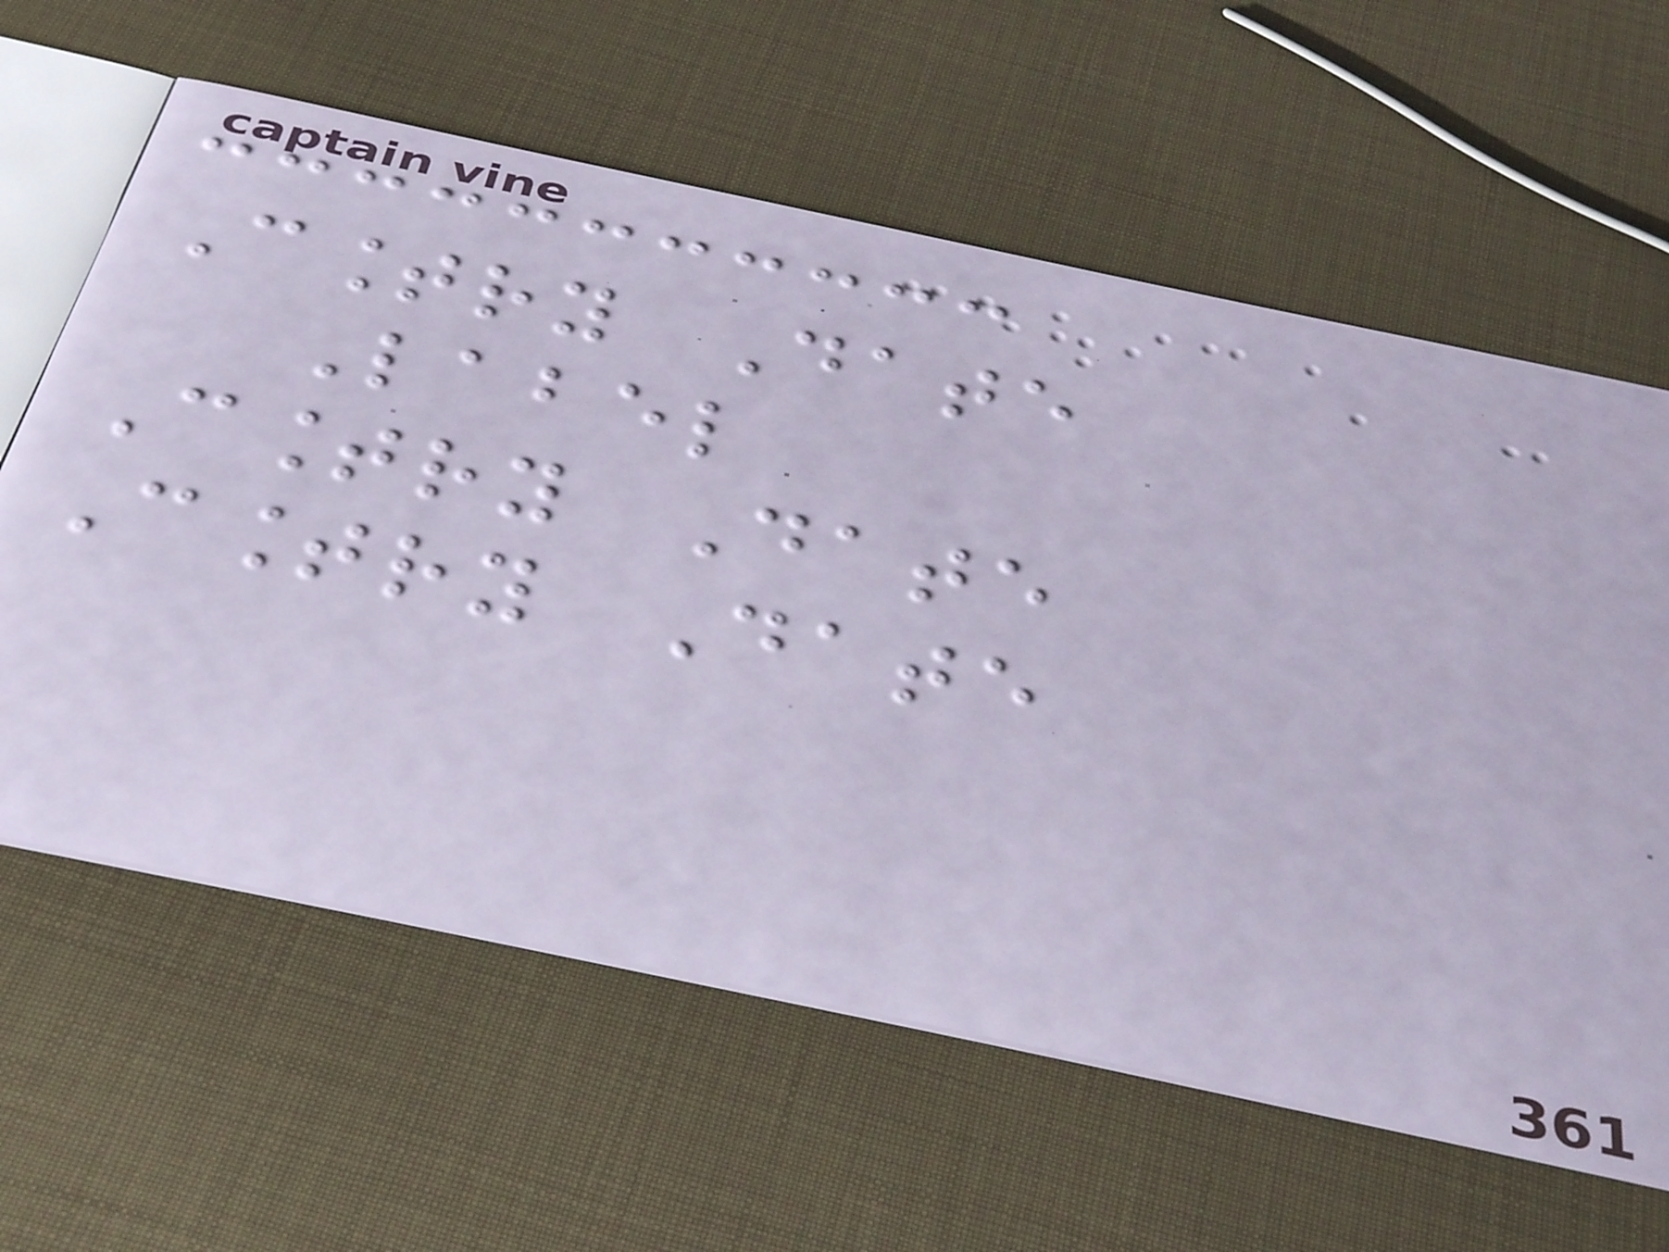Country Date
Label
Country Date
Country Date
